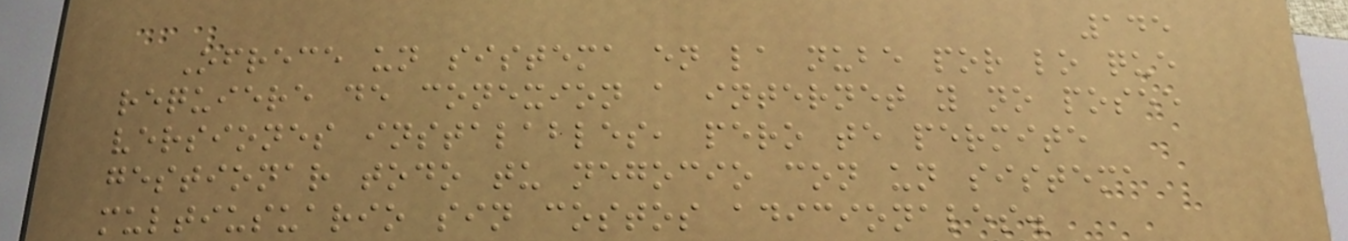145
Ofrece un sistema en la nube por lo que
requiere de conexion a internet y no posee
versiones instalables, pero te permite
gestionar todo tu negocio con un sistema
multiusuario sin costos adicionales.
